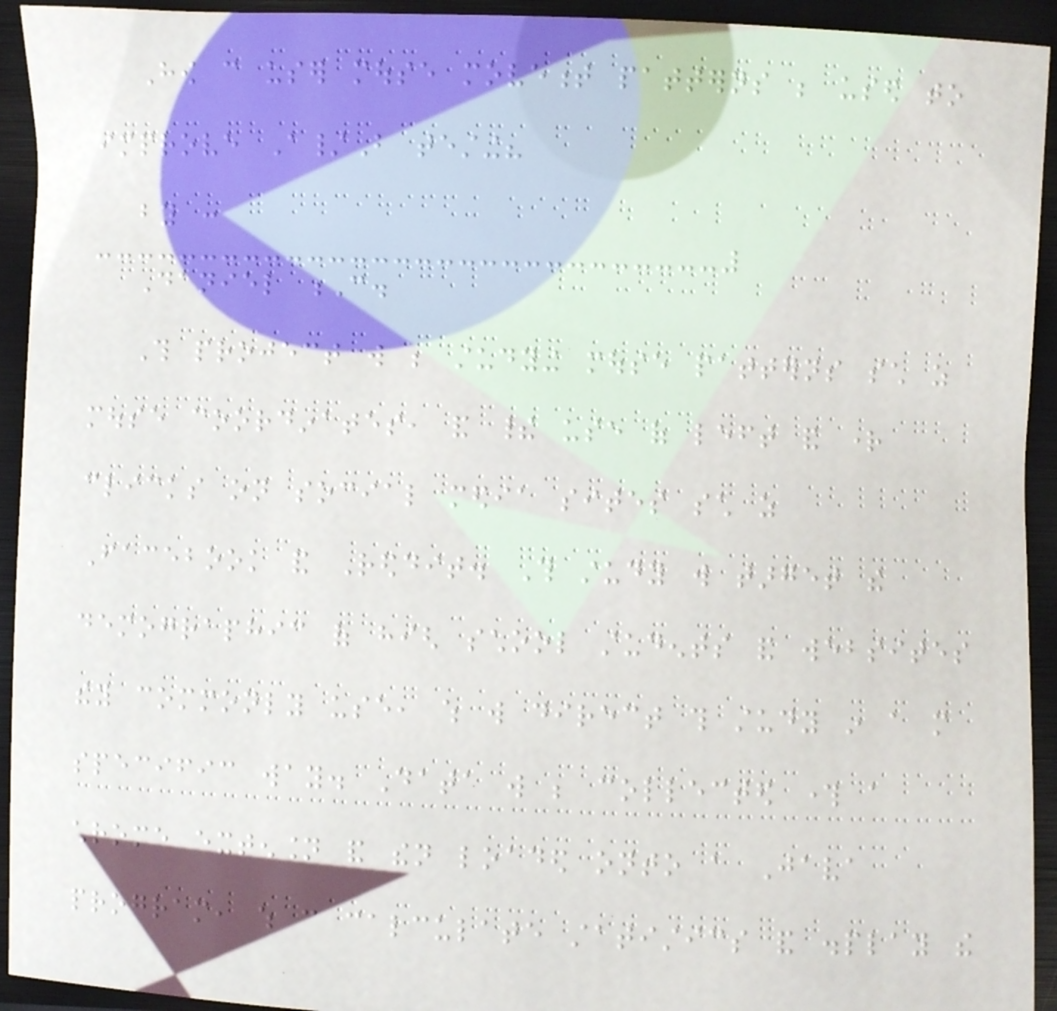How can user mouse movement patterns be used to
improve A/B testing?
by :
Daniel C.
This project will be studying mouse patterns such as
mouse coordinates, and their use of left and right
clicks on social media sites such as
Facebook and Reddit. This study will target the
demographic of high school students and websites
they commonly use, which will direct this study in a more
specific way. Data will be collected through a
chrome extension and then loaded onto a Java
program, which can calculate statistics and display the
